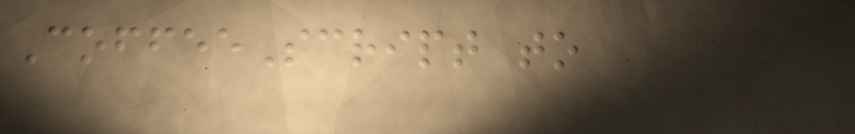CoffeeScript to
